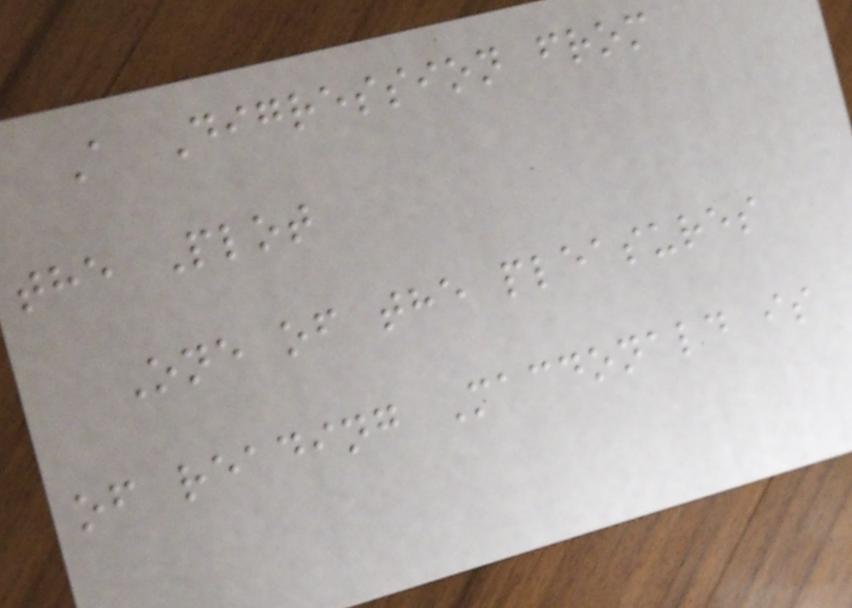A Digression from
the Plot
One of the pleasures
of reading Macdonald is
